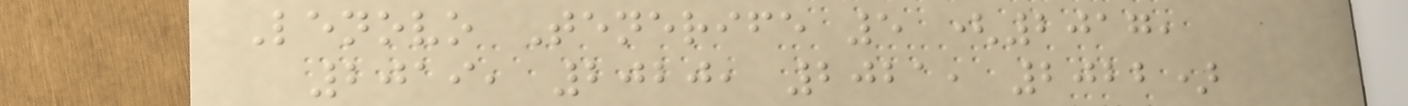Lenovo Tenerife 5 (2017,
2019, 2020, 2021, 2022)
